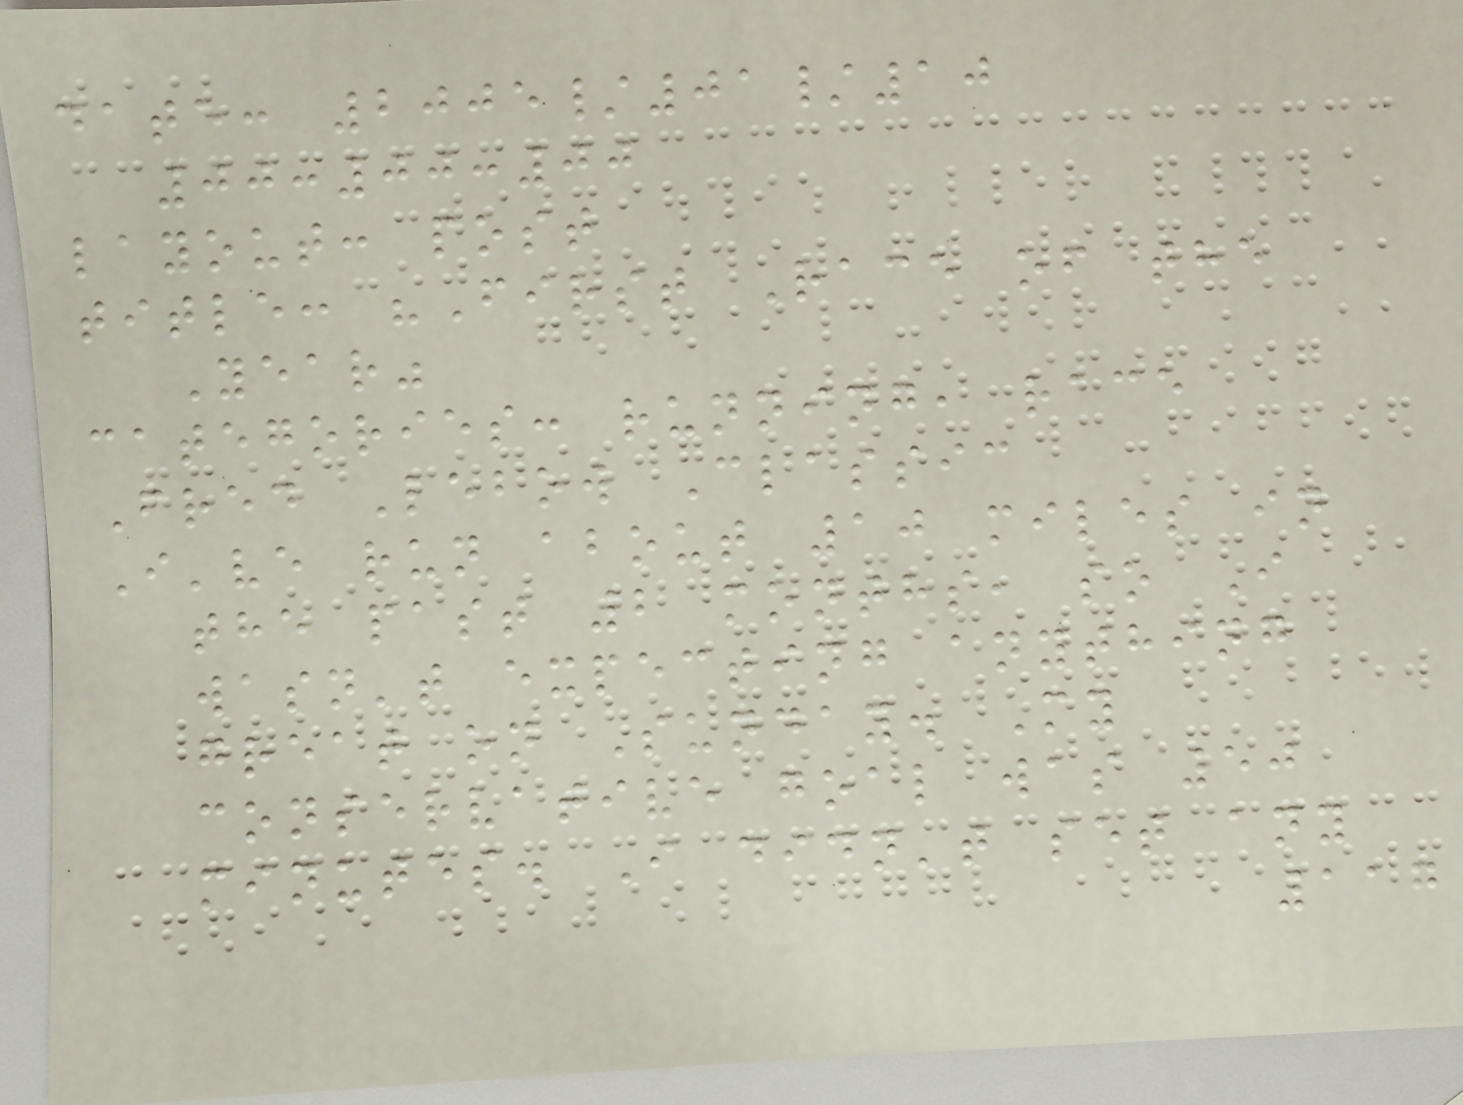date: 2005/01/10
00:00:00
layout: post
title: "First Race of the
Year"
categories: running, race
Fred Lebow Classic
I've run about 10 miles in
the past 2 months, so I
wasn't expecting anything
great on Sunday. My
conservative goal was 50
minutes. I didn't set any
117
